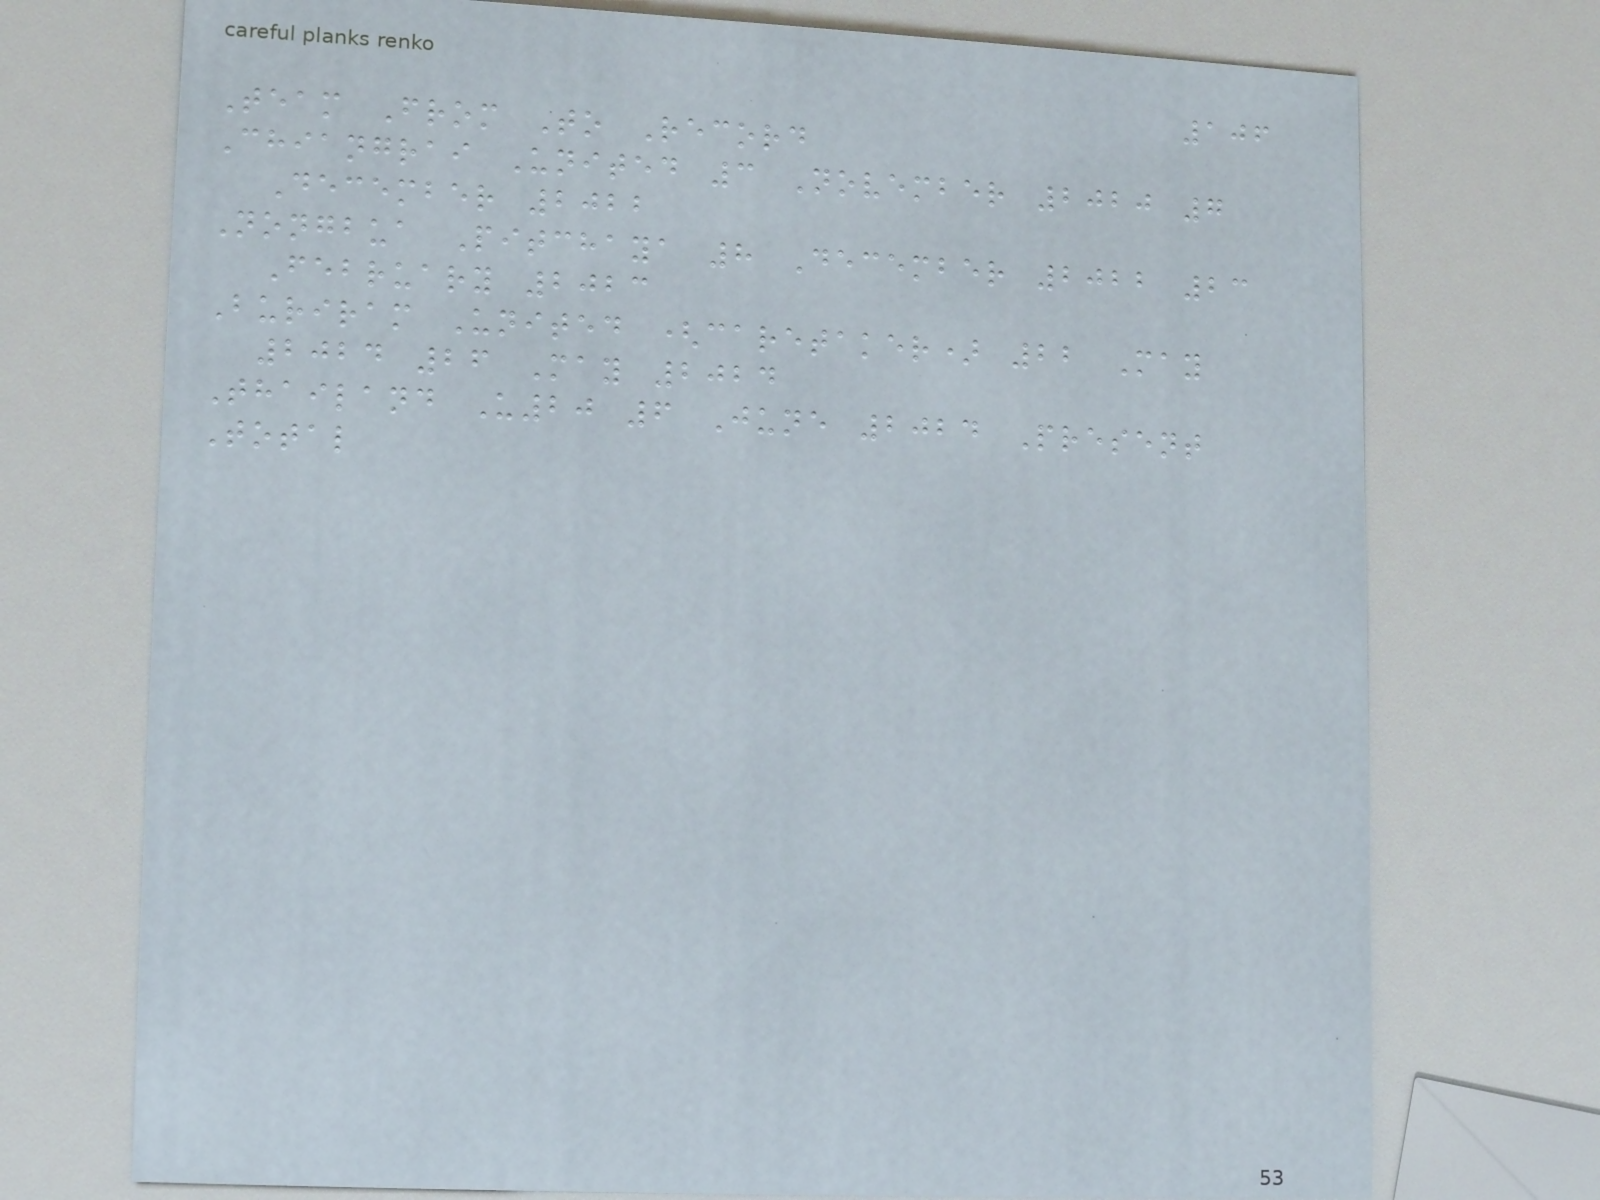106
Team From To Record
Chiangrai United 3 November 2020 7
December 2022
Nongbua Pitchaya 8 December 2022 23
February 2023
Buriram United (caretaker) 22 May
2024 26 May 2024
Thailand U20 6 June 2024 Present
Total
